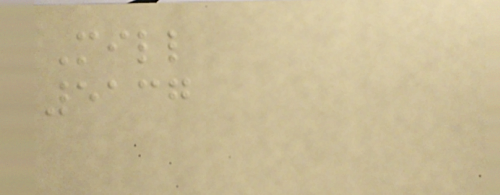Mill
5137
